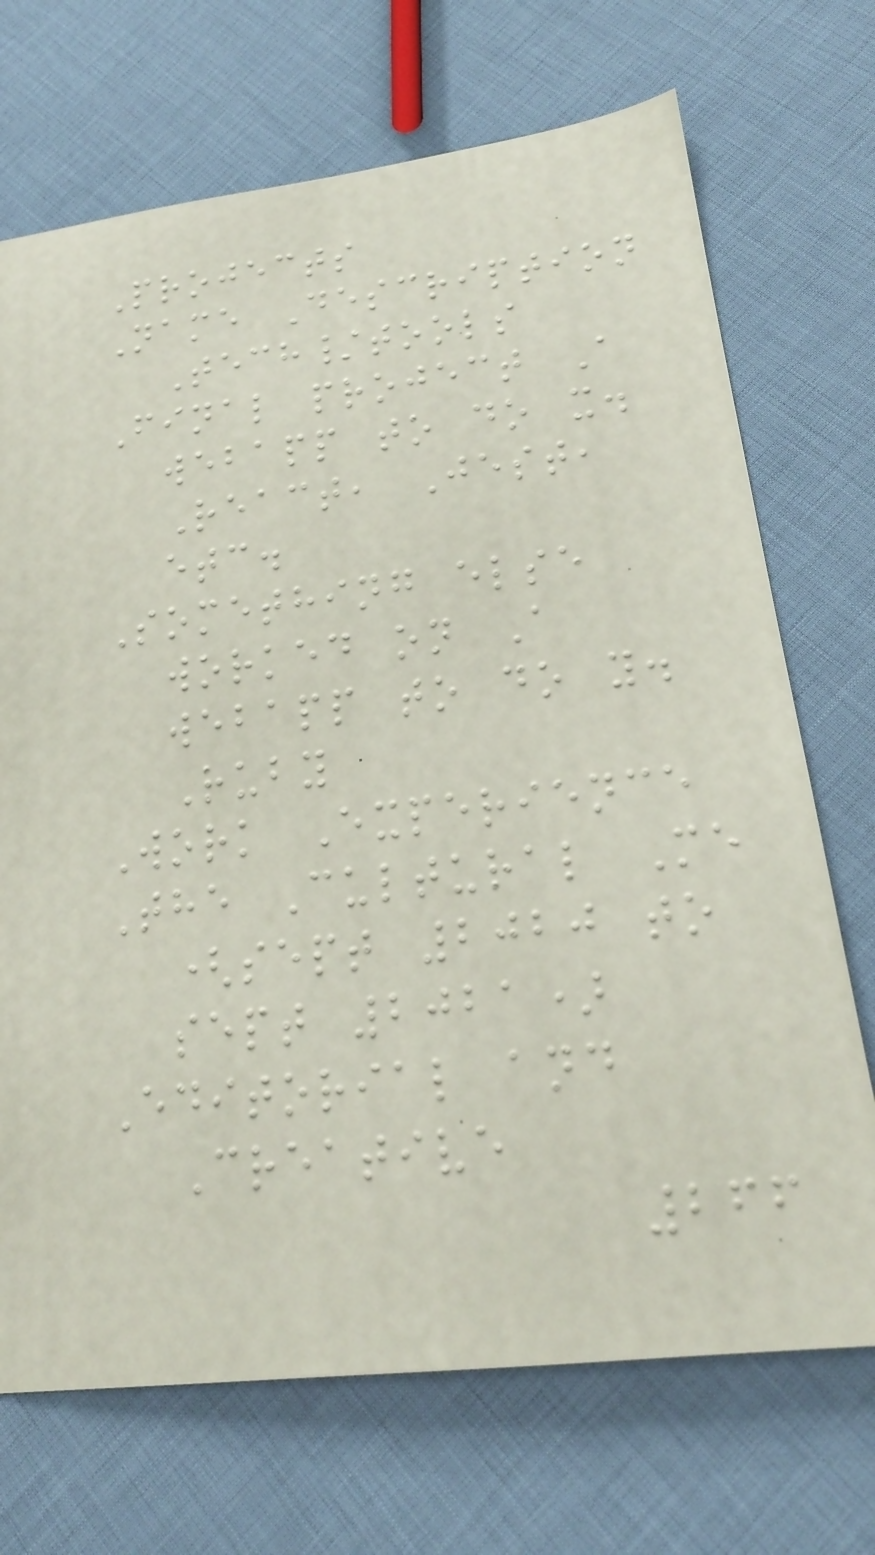Projects
Name Description
Tech/tools
Final project A
webapp to do x.
React, Jest,
etc.
Something else
worked on A
webapp to do y.
Ruby
Work Experience
The Cultural Me
(sept 2020 to
sept 2021)
Editorial and
Creative
266
